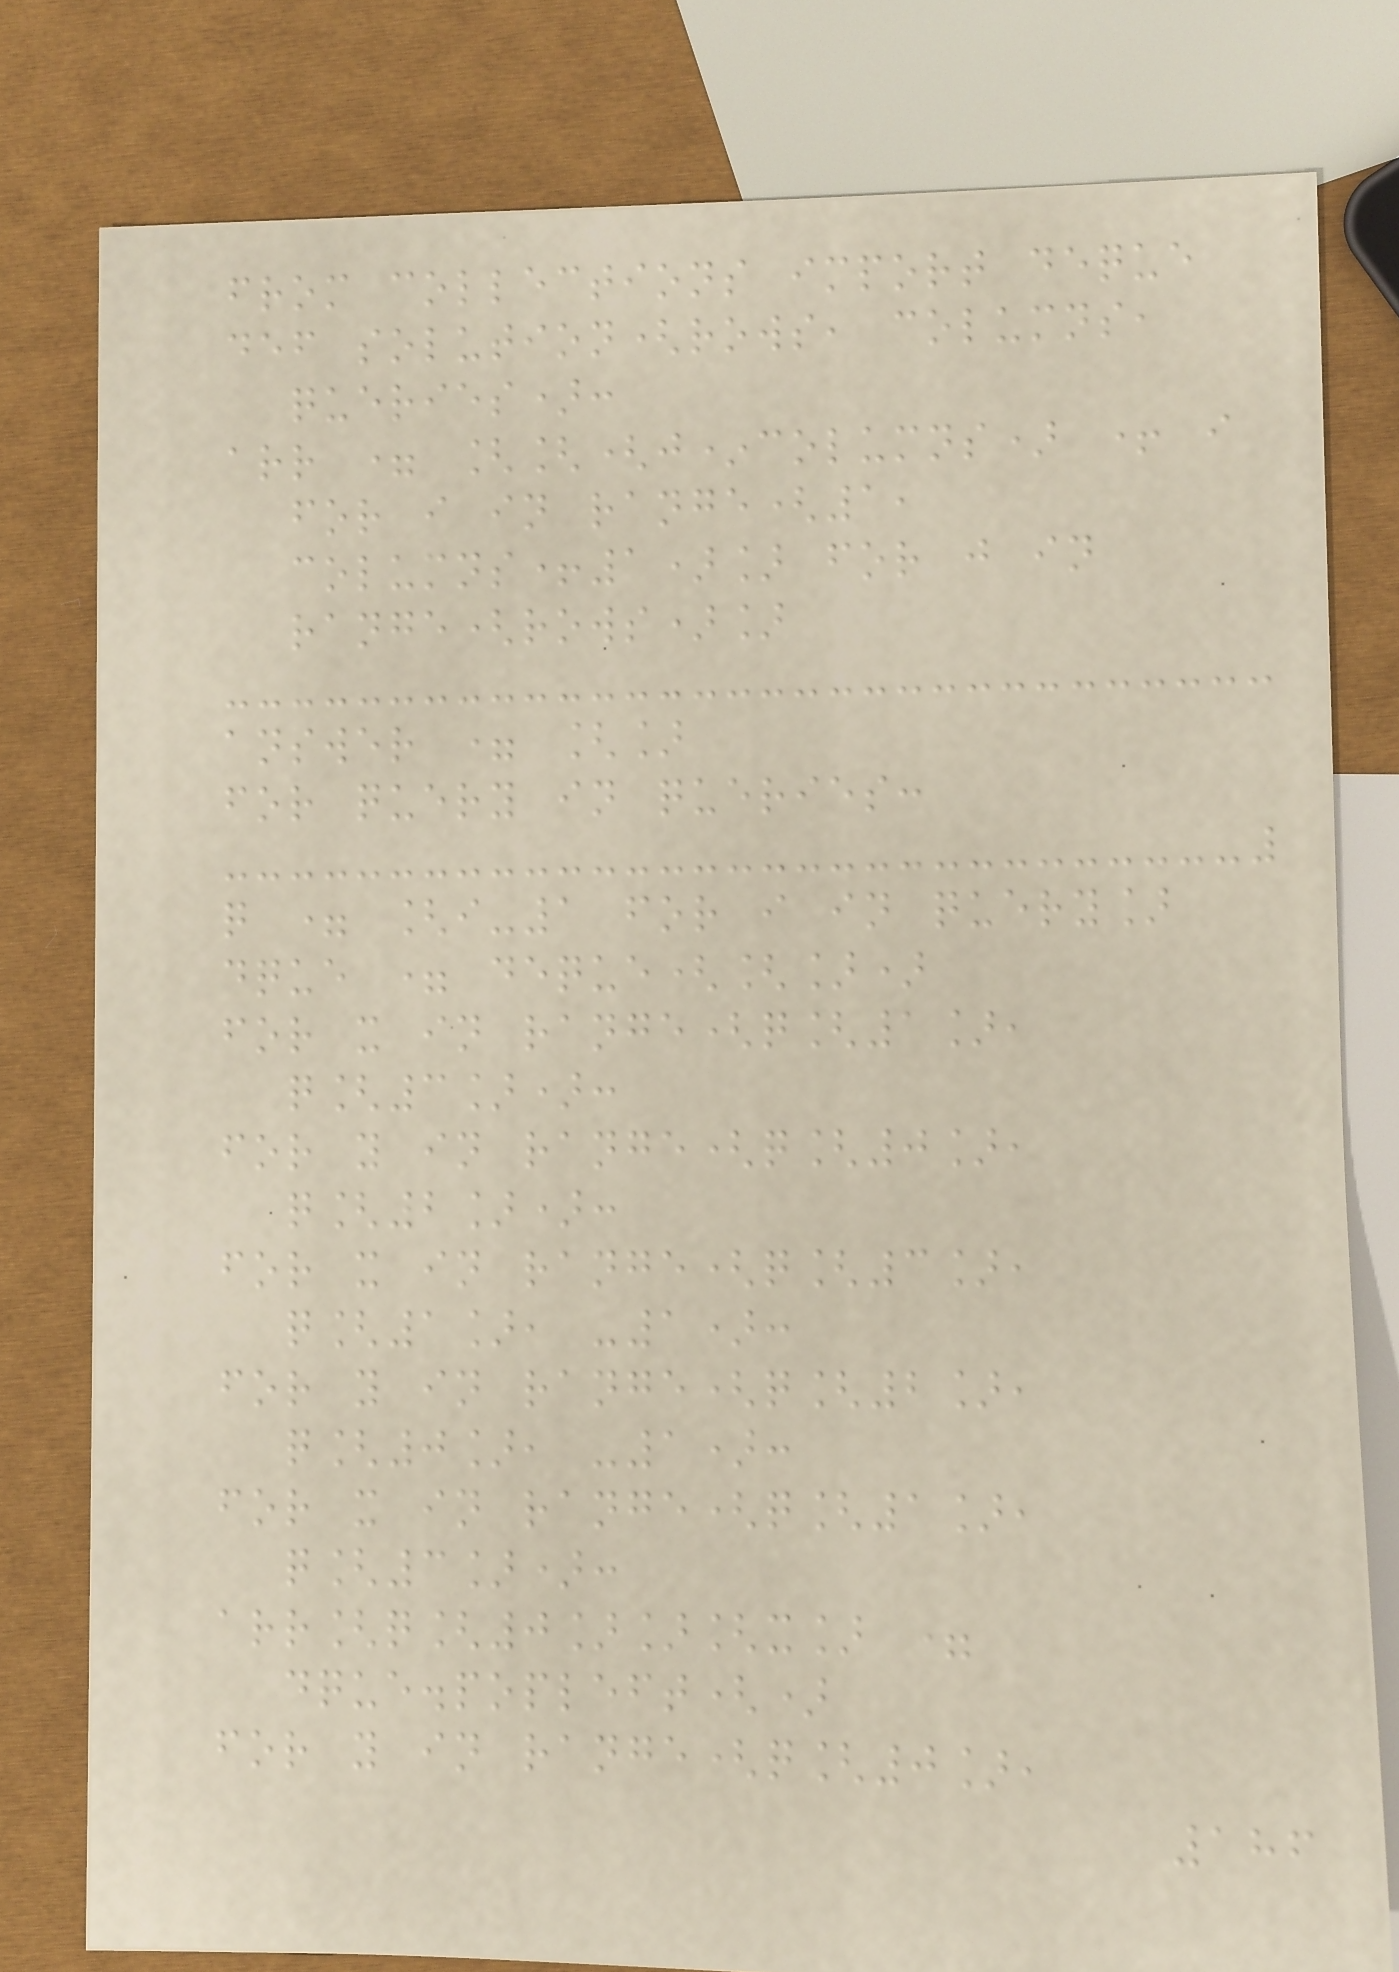from collections import deque
def solution(rows, columns,
queries):
arr = [[(j*columns) + i
for i in range(1,
columns+1)] for j in
range(rows)]
answer = []
for query in queries:
q = [i-1 for i in query]
dque = deque([])
for x in range(q[1],
q[3]):
for y in range(q[0],
q[2]):
for x in range(q[3],
q[1], -1):
for y in range(q[2],
q[0], -1):
for x in range(q[1],
q[3]):
arr[q[0]][x] =
dque.popleft()
for y in range(q[0],
186
